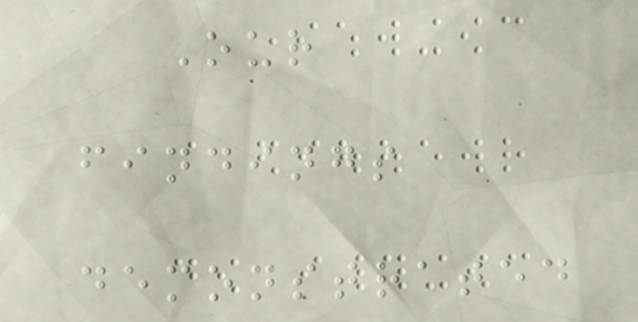Our
findings
demonstrated
